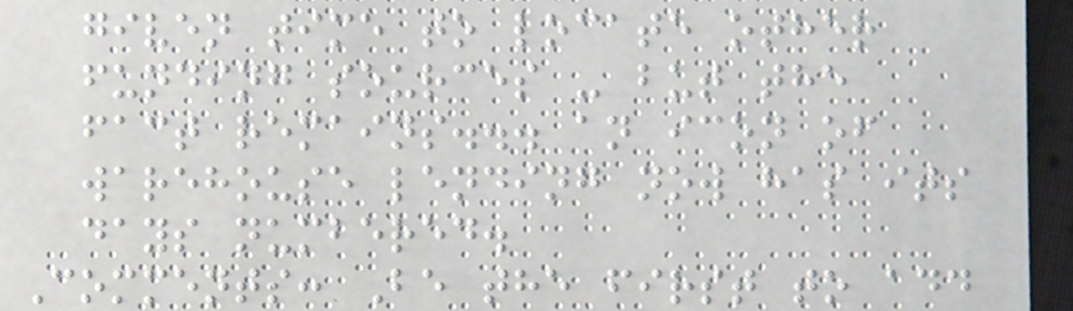given time to locate other
funding sources - but the
fact remains... an icon of
warehouse lending now has its
days numbered.
Comments: Be the first to add
